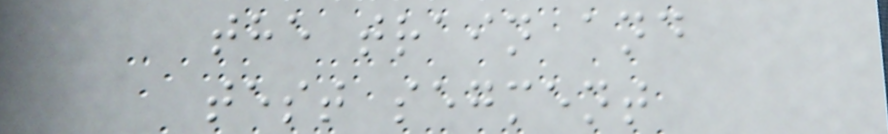the train and
test segment
